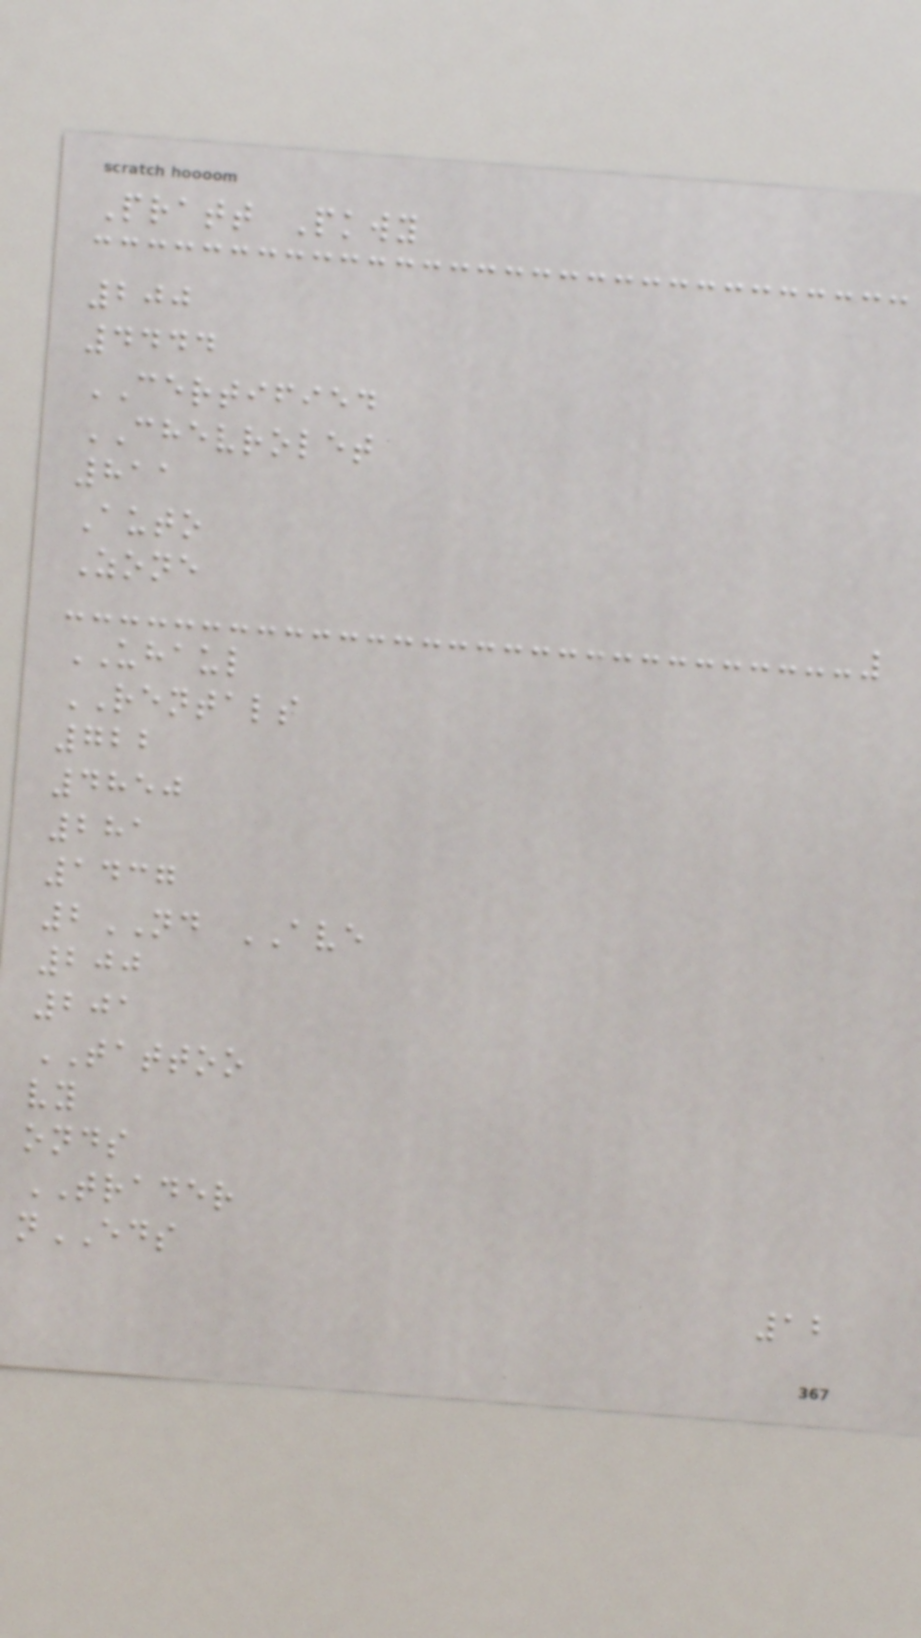Pratt Pkwy
200
4444
CERTIFIED
CHEVROLET
811
Auto
Zone
UHAUL
RENTALS
722
4850
281
1437
2ND AVE
200
201
TATTOO
vy
onds
TRADER
nEDS
12
